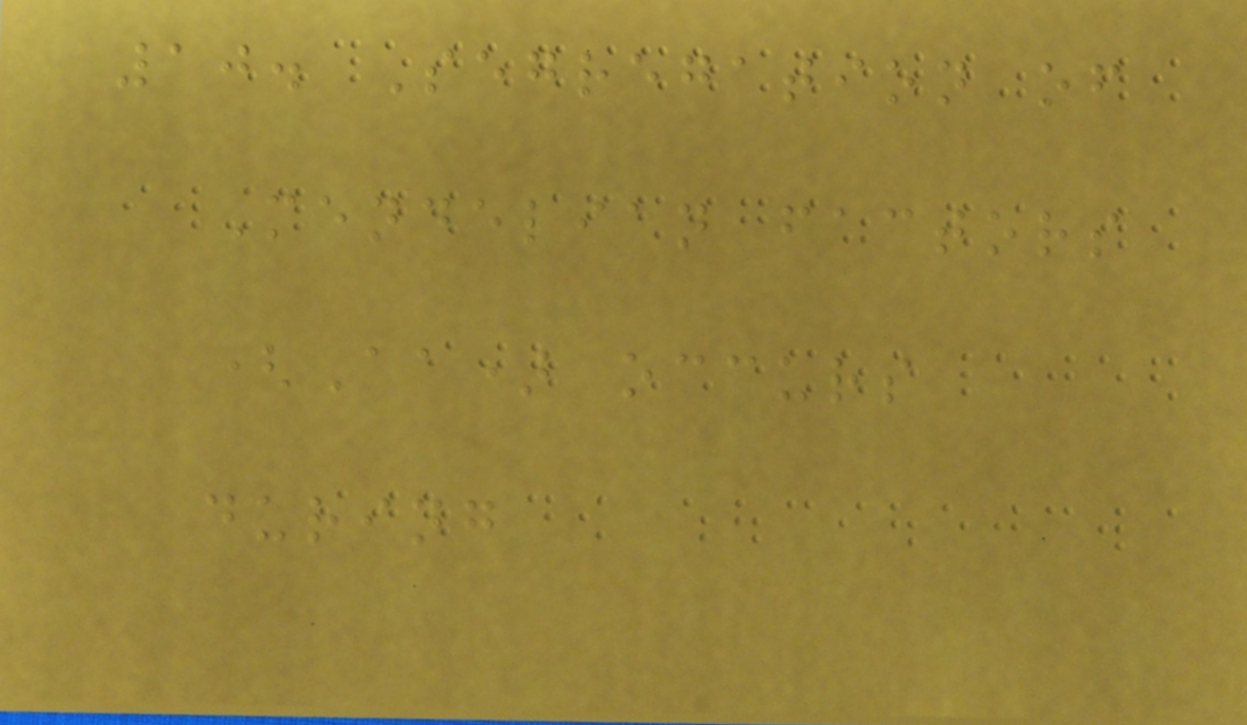10. Segregation of
Mendelian factors
(Aa) occurs
during
